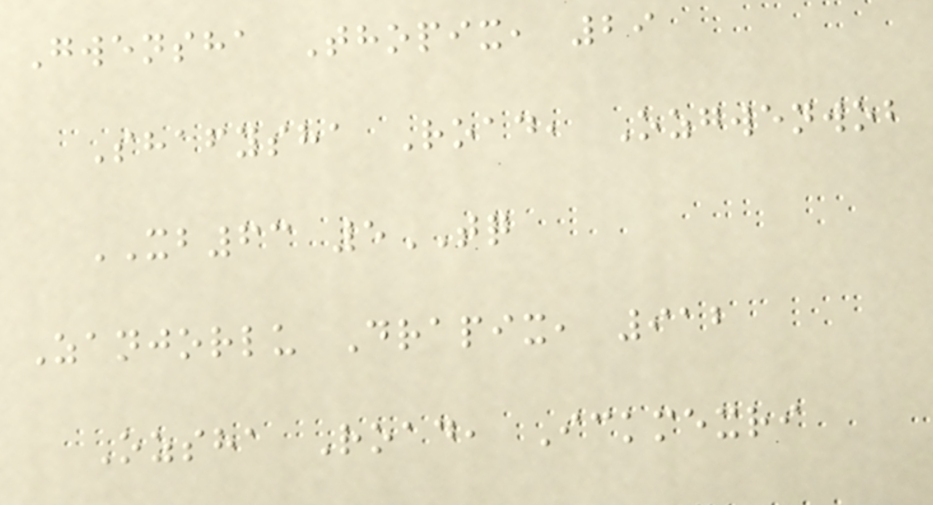Gwensha Thopix, 29
Shafysha Road, Ozgwenwob
XB63 5TQ
Zanjorlu Drapix, 912
Ozsha Road, Ickmexri
